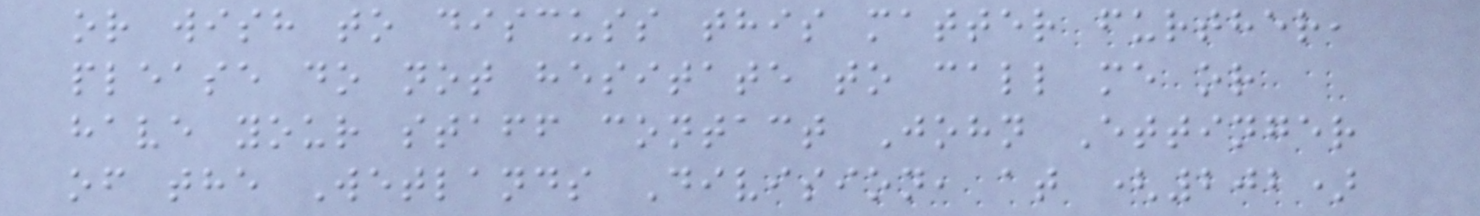or wish to discuss this matter further,
please do not hesitate to call me or
have your staff contact John Ettinger
of the Wetlands Division, at (202)
